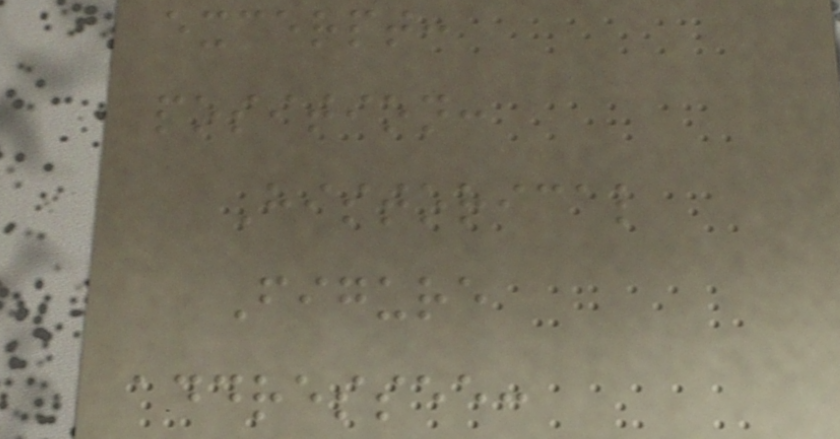excerpt:
position:
Historical
Figure
addressee:
